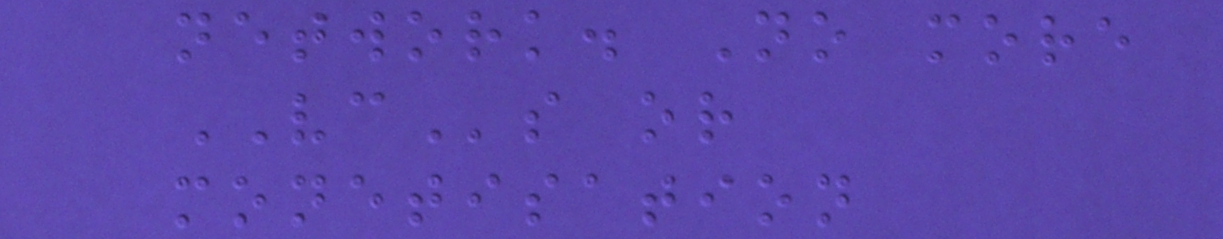network. No more
VCs or
monetisation
